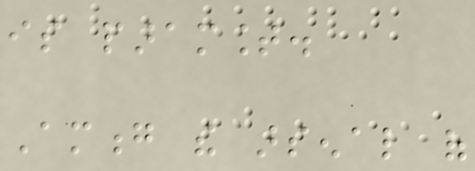is paramount.
Among the arsenal of
